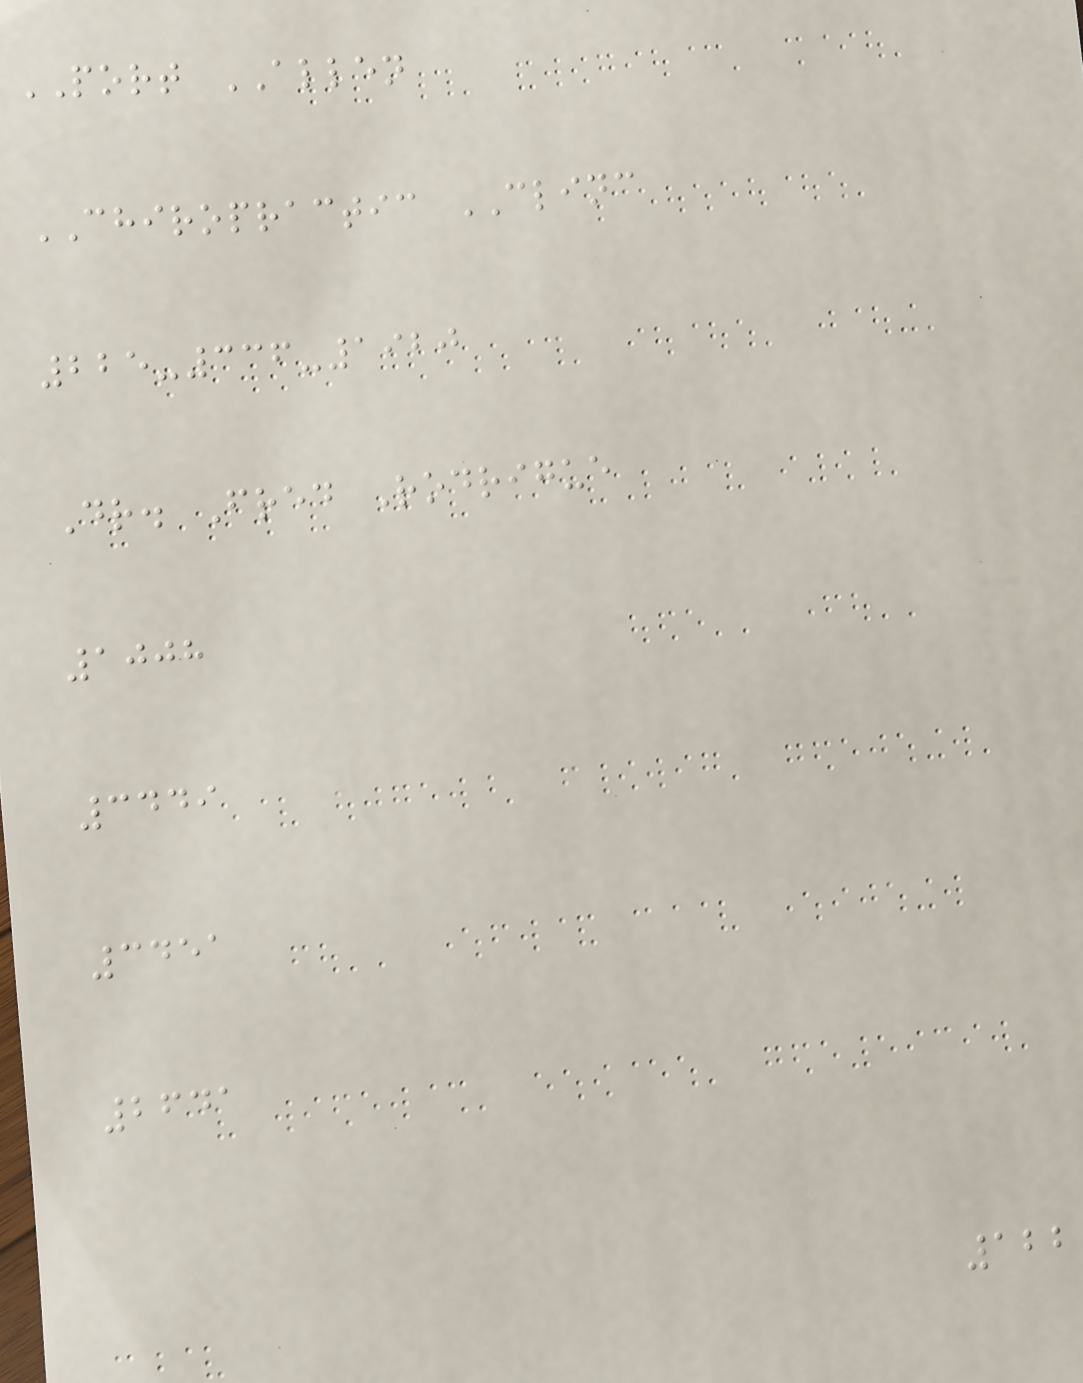PORT ALLEN
CHIROPRACTIC CLINC
225-336-1920
Dr. Fred Rodrigue
1008
3449
3451
2641
122
